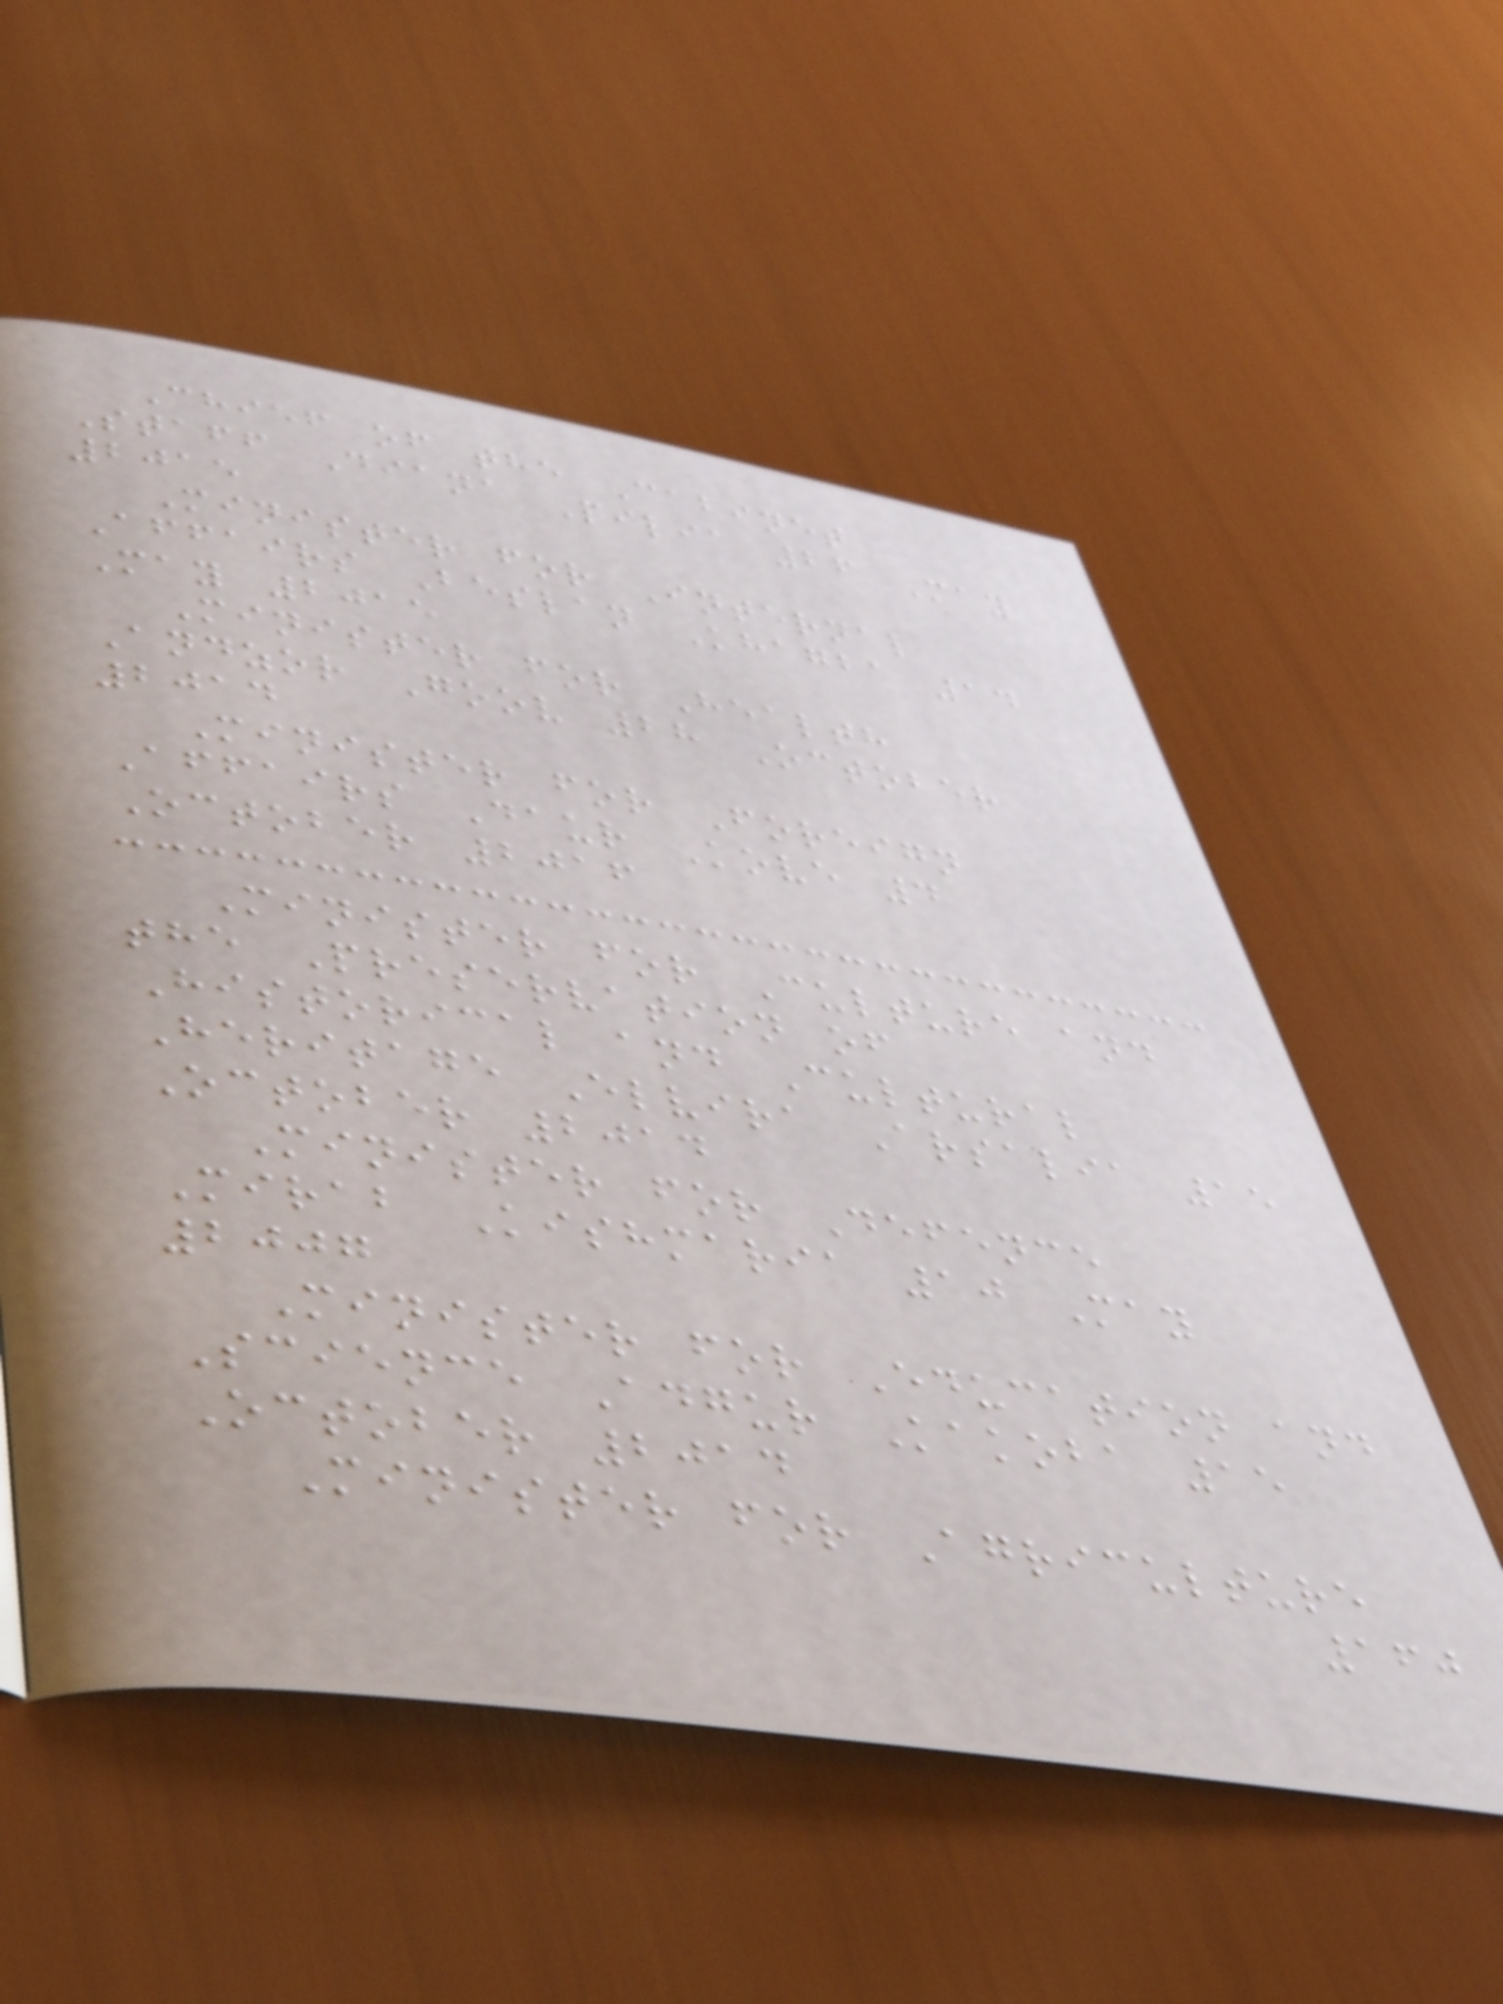Chief of the Cabinet
Staff Diana Pilia 26 May
2015
Minister for Internal
Affairs Beslan Khagba 14
May 2015
Minister for Health
Andzor Goov 28 October
2014
Minister for Foreign
Affairs Daur Kove 4
October 2016
Minister for Culture and
the Preservation of
Historical and Cultural
Heritage Elvira Arsalia 15
October 2014
Minister for Defence
Mirab Kishmaria 10 May
2007
Minister for Education and
Science Adgur Kakoba 15
October 2014
Minister for Agriculture
160
